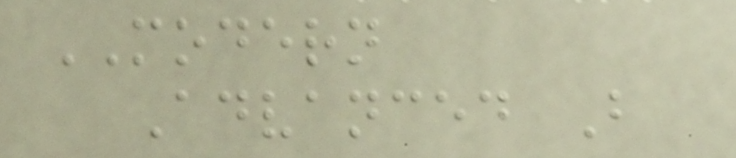MODERN
Advanced B
